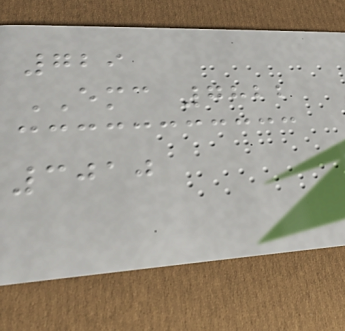729
EMC 7822
3010
